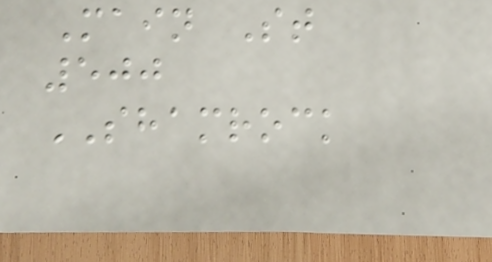Main St
500
SHAMROCK
